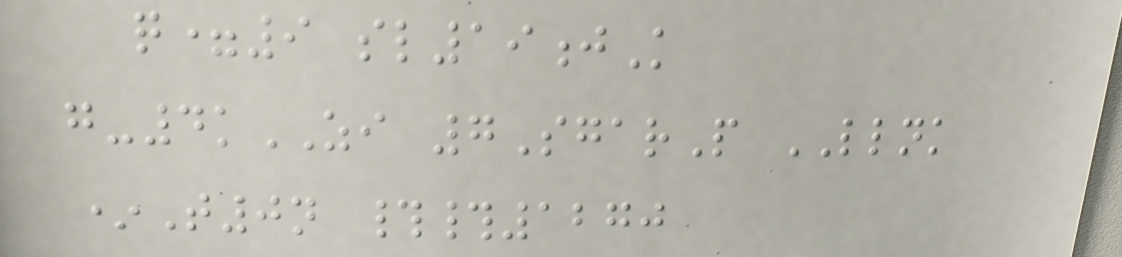q=9 sl19jK
g-4kZI 7SgarP LLNK
*T0n ##1270
